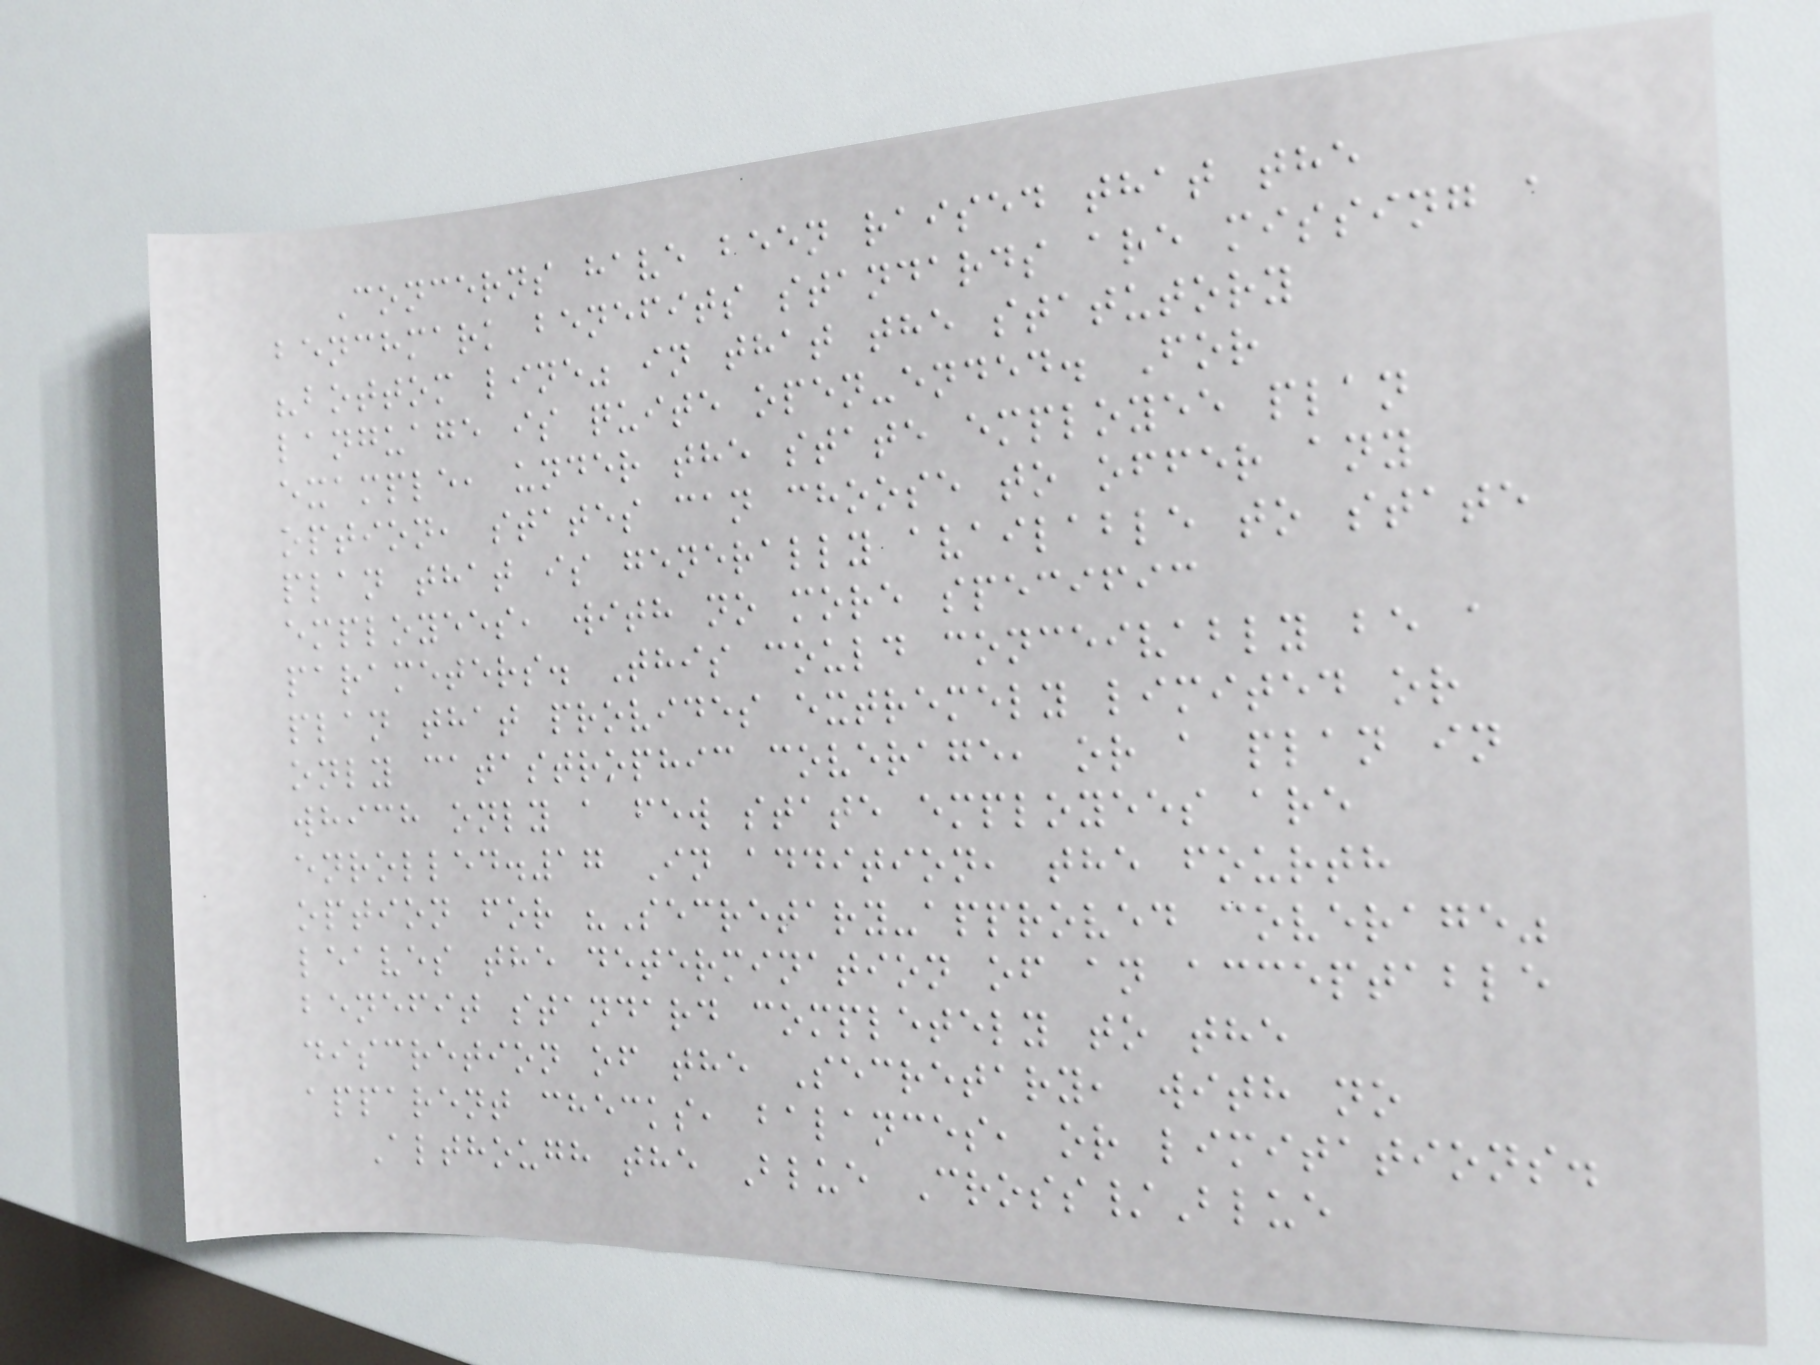Concerns have been raised that the
benchmark benefits standards are missing a
"bottom line" in that the statutory
language is quite open-ended. For
example, under the state employee plan
option, states can choose to offer any
plan that is generally available to state
employees, with no more specific
parameters. This could conceivably be a
plan that provides extremely limited or
only catastrophic coverage, or a plan in
which only a few state employees are
enrolled.17 In addition, the fourth
option for "Secretary-approved coverage"
leaves the determination of an acceptable
benefit standard completely to the
discretion of the Secretary, with no
apparent checks, balances, or limitations.
Although the Blue Cross/Blue
